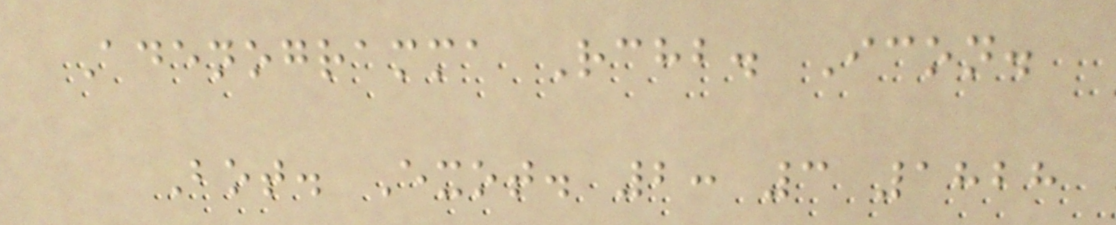Adenogramma Rchb. Icon.
Bot. Exot. 2: 3 1828
